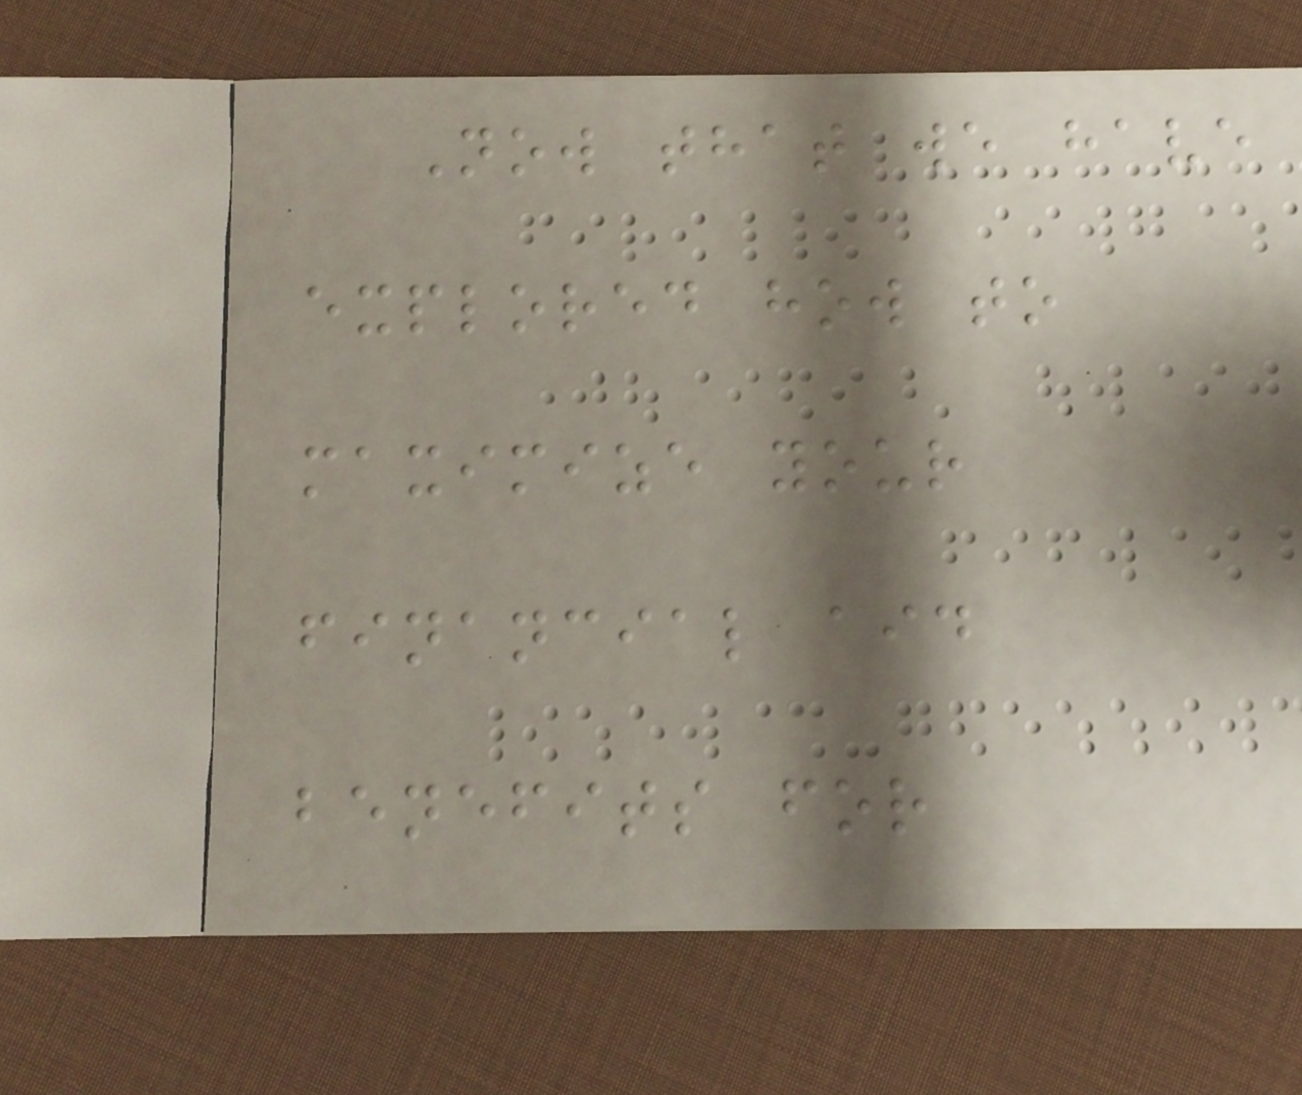Now that we have
explored how to
maximize your
financial aid
benefits for
